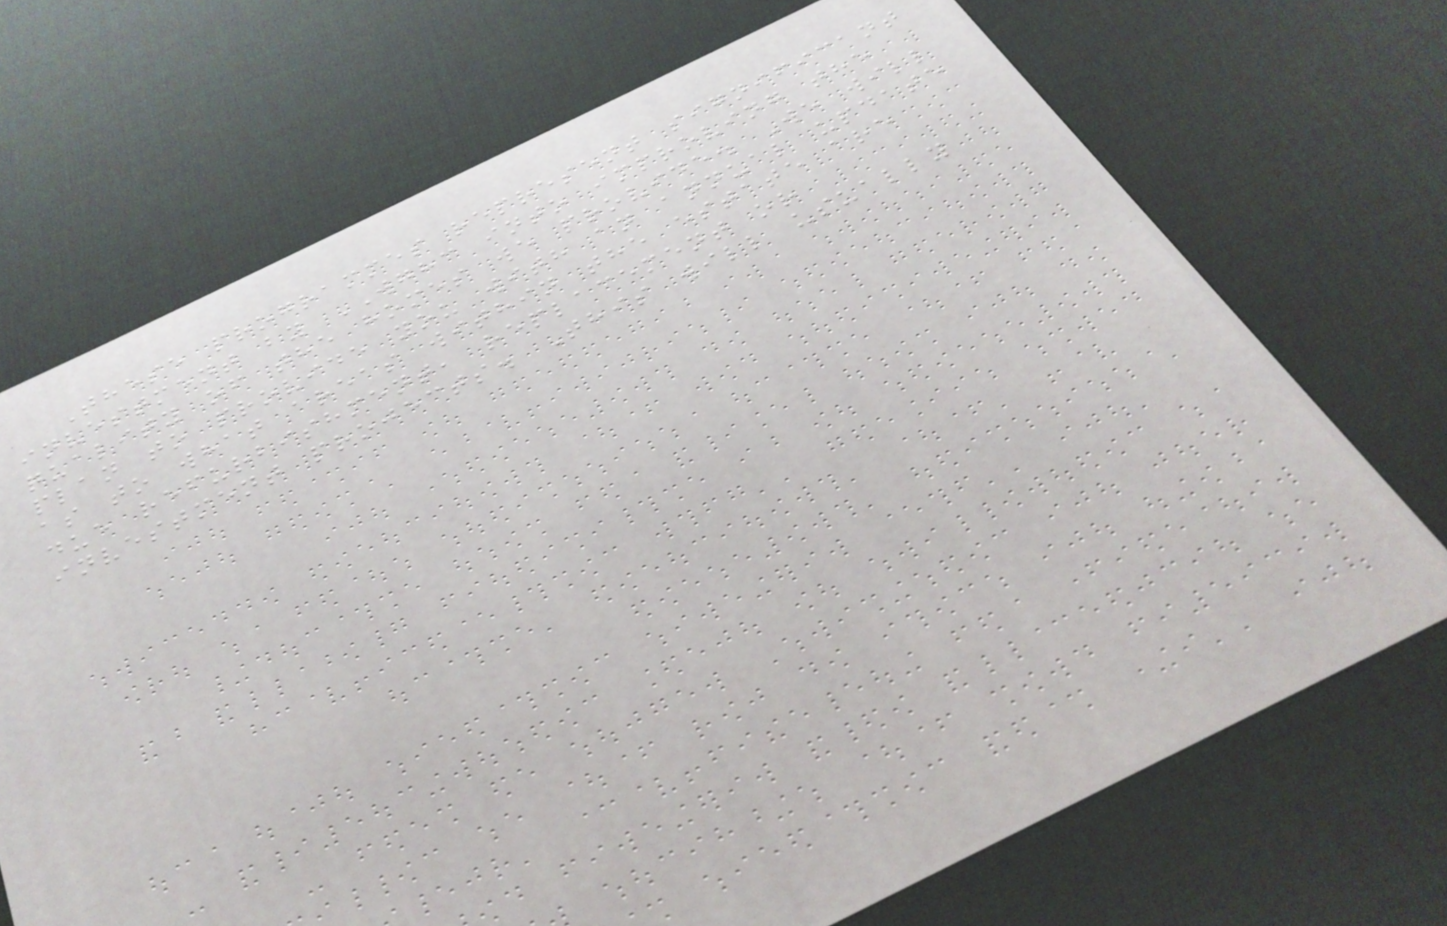These programmes represent significant
investment by WGHC into improving the
quality of the homes we provide. We will
plan to provide you with an annual update
as to what areas within the estate are
due refurbishment, replacement or
investment projects. This will usually
